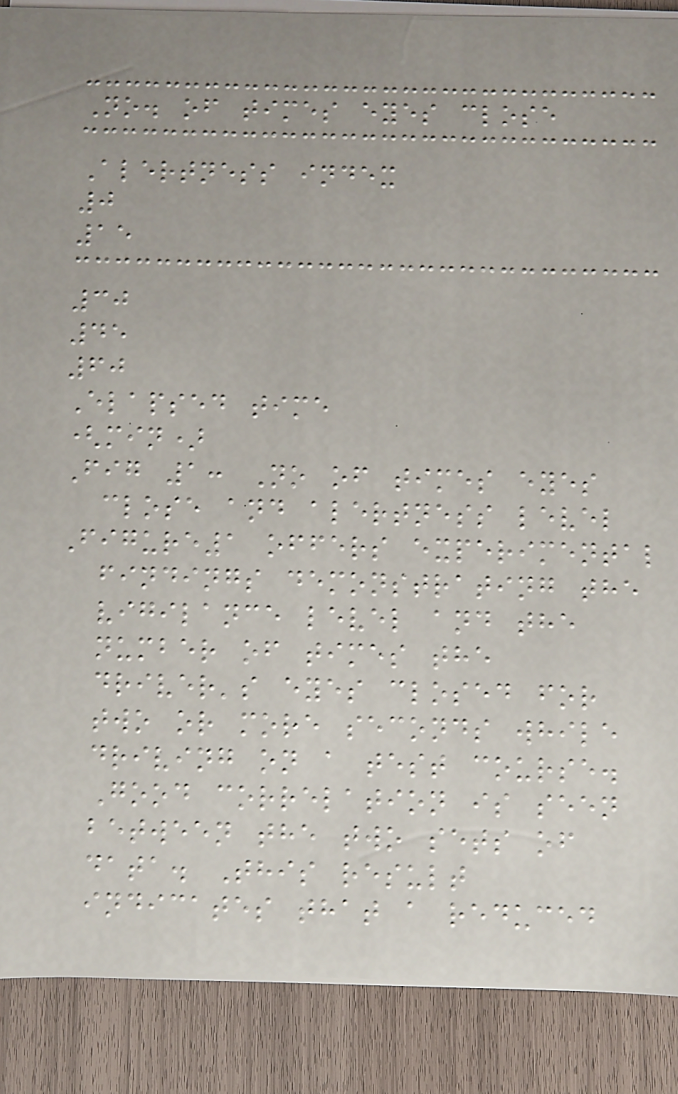No. of times eyes close
Alertness index
0
15
30
45
60
Elapsed time
(min)
Fig 1: No of times eyes
close and alertness level
Figure1 offers experimental
findings demonstrating the
vigilance level and the
number of times the
driver's eyes closed for
two or more seconds while
driving on a test course.
Good correlation is seen
between the two sets of
data. This result
indicates that a reduced
